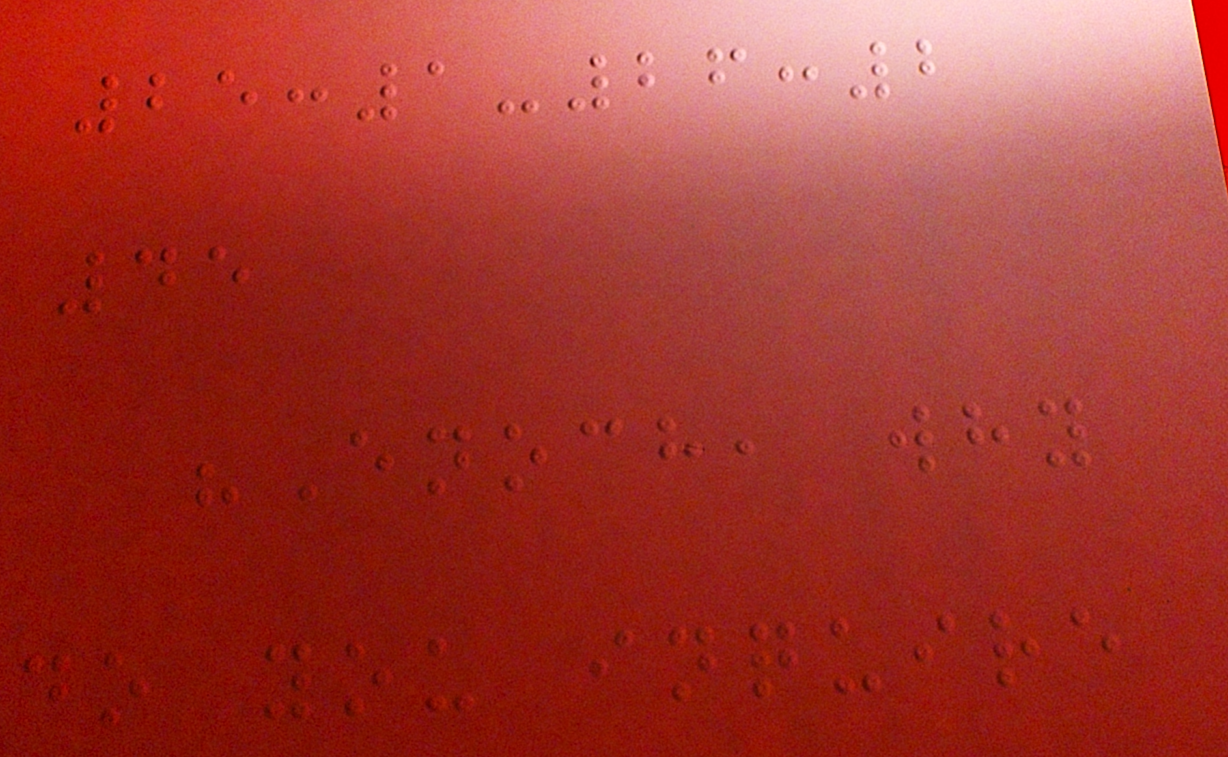25:1-26:2
45
"Enoch, why
do you inquire
